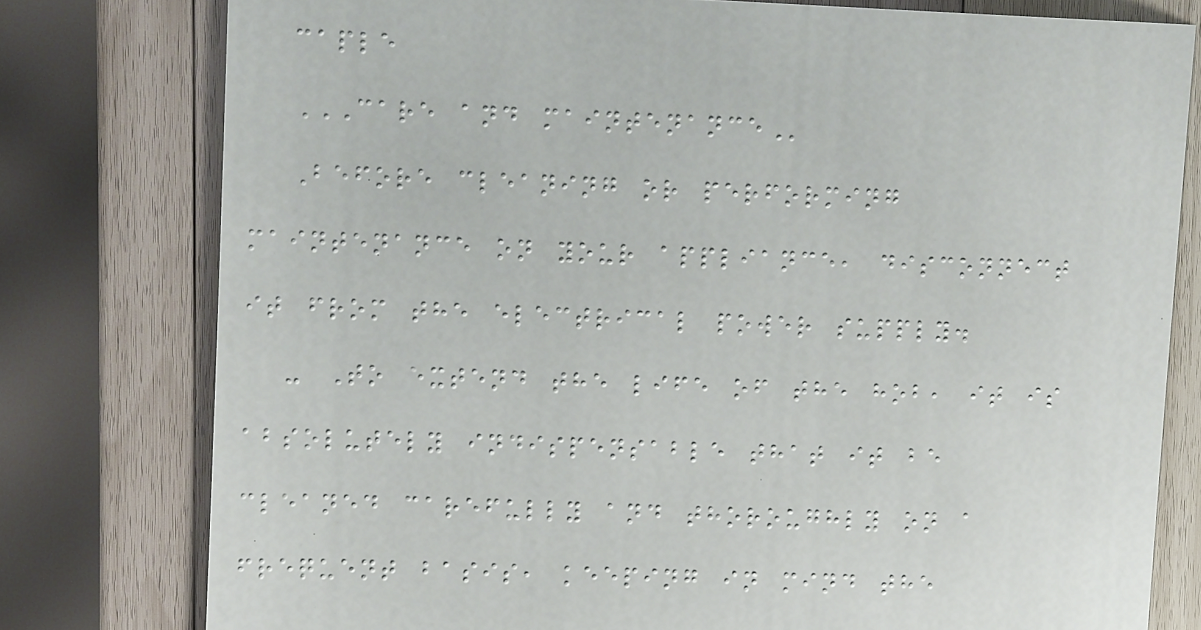caple
CARE AND MAINTENANCE
Before cleaning or performing
maintenance on your appliance, disconnect
it from the electrical power supply.
- To extend the life of the hob, it is
absolutely indispensable that it be
cleaned carefully and thoroughly on a
frequent basis, keeping in mind the
